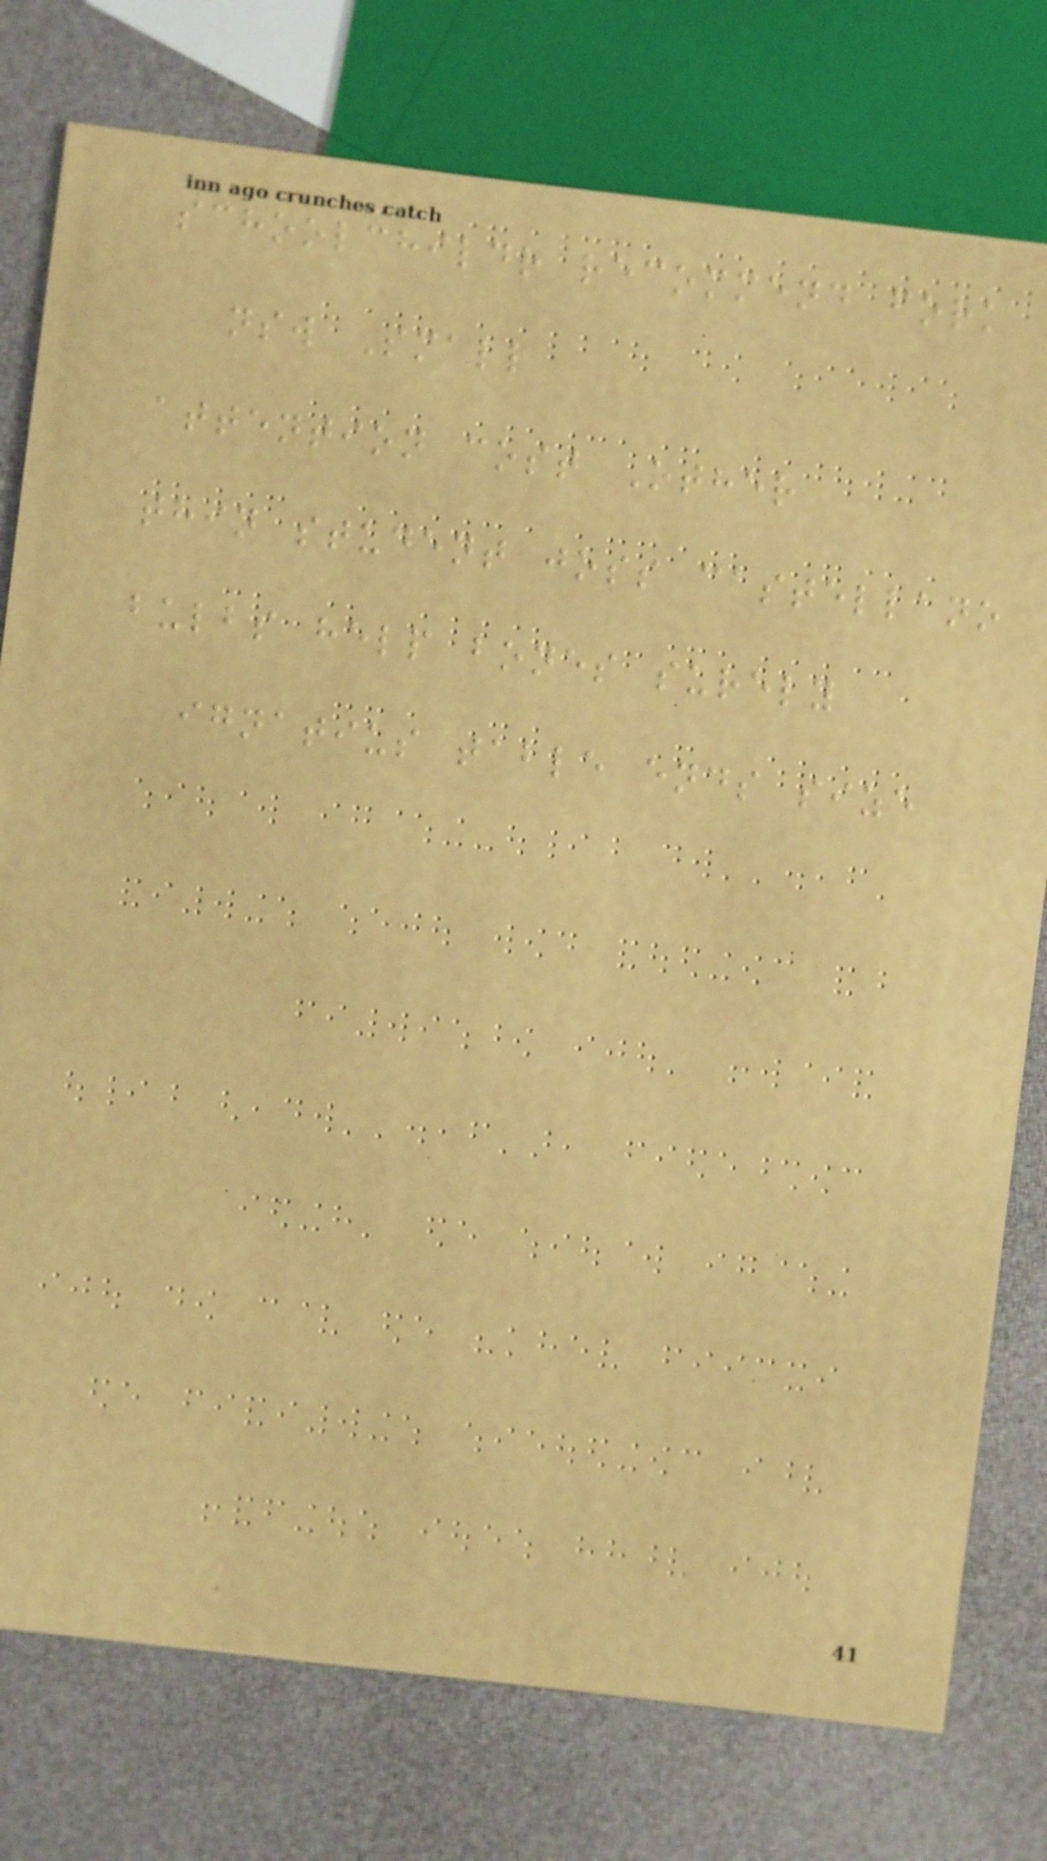schoolchildr recommend fork
nsw Small
attention cost Other
thin student joss castellano
bulbs help bones surely
ignatius table ends size
